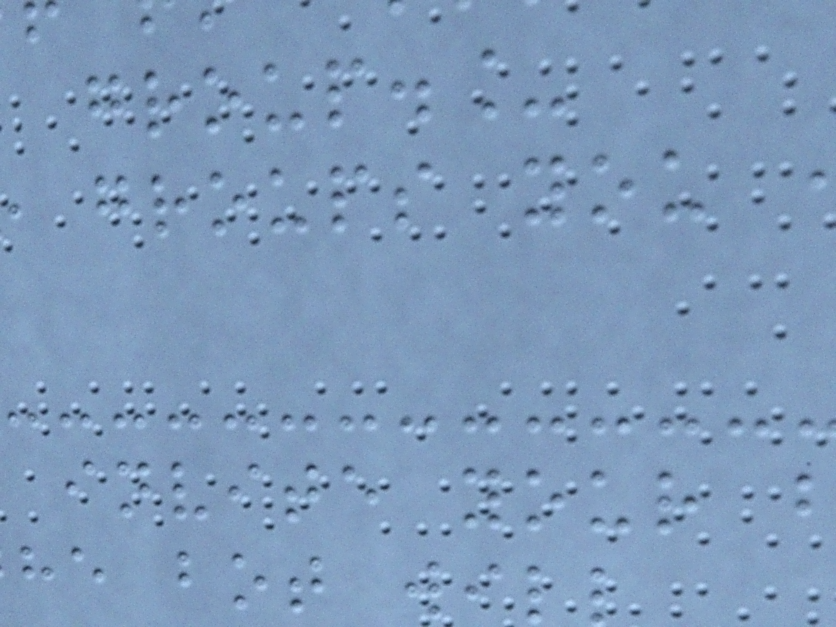group._
groups you
invite your
he bot wi
